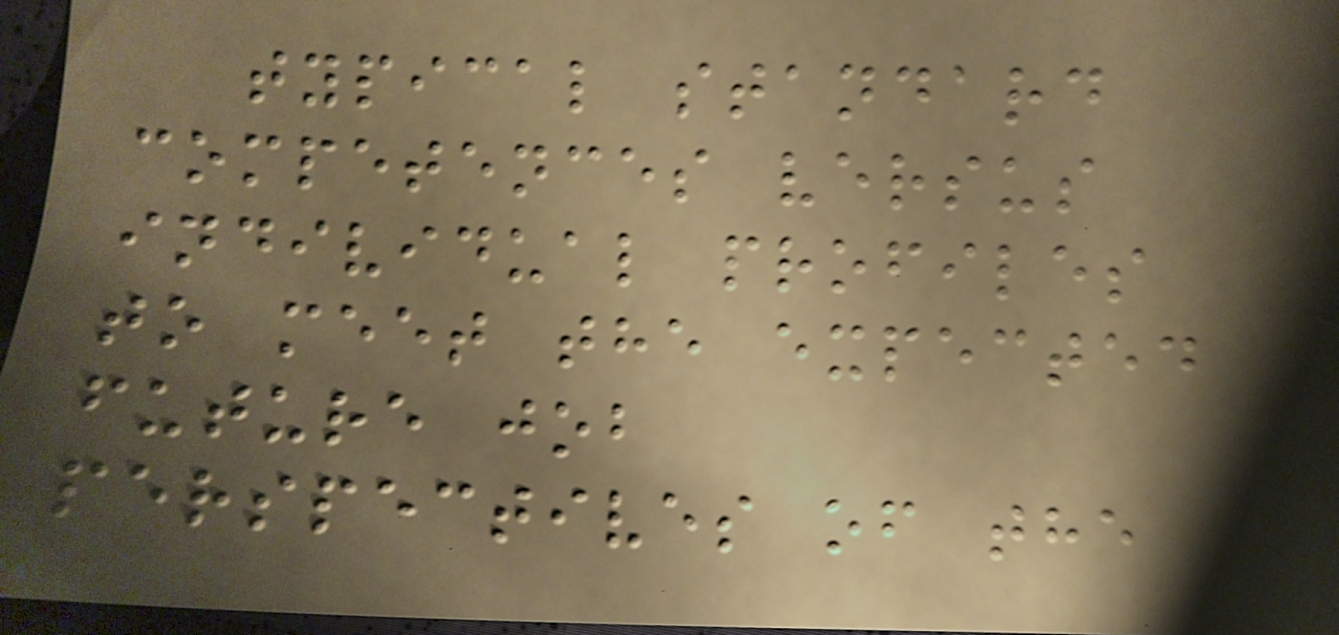typical standard
competences versus
individual profiles
to meet the expected
future job
perspectives of the
